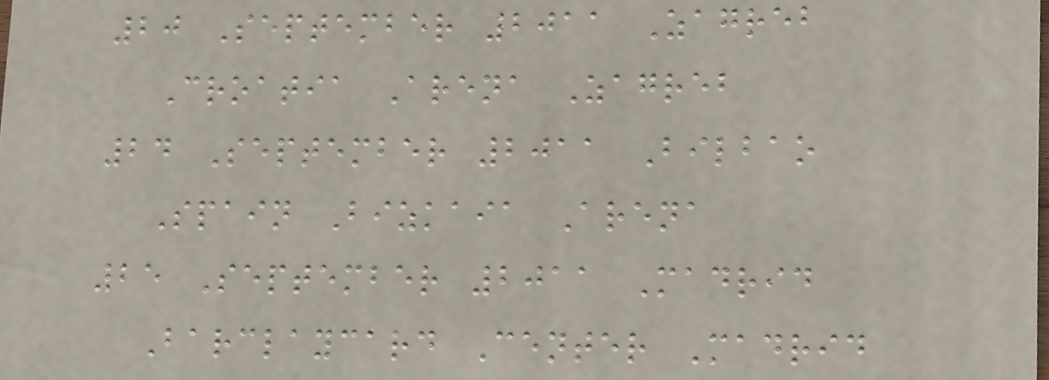20 September 2011 Zagreb
Croatia Arena Zagreb
24 September 2011 Bilbao
Spain Bizkaia Arena
25 September 2011 Madrid
Barclaycard Center Madrid
